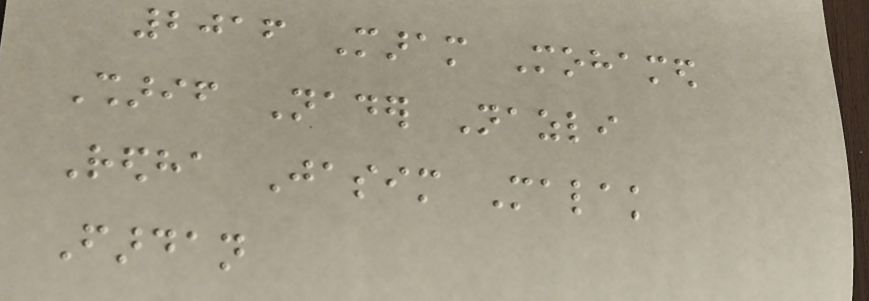2016 Maram Mohamed
Sharif Nader Nazli
Redha Jasim Malak
Fardan
